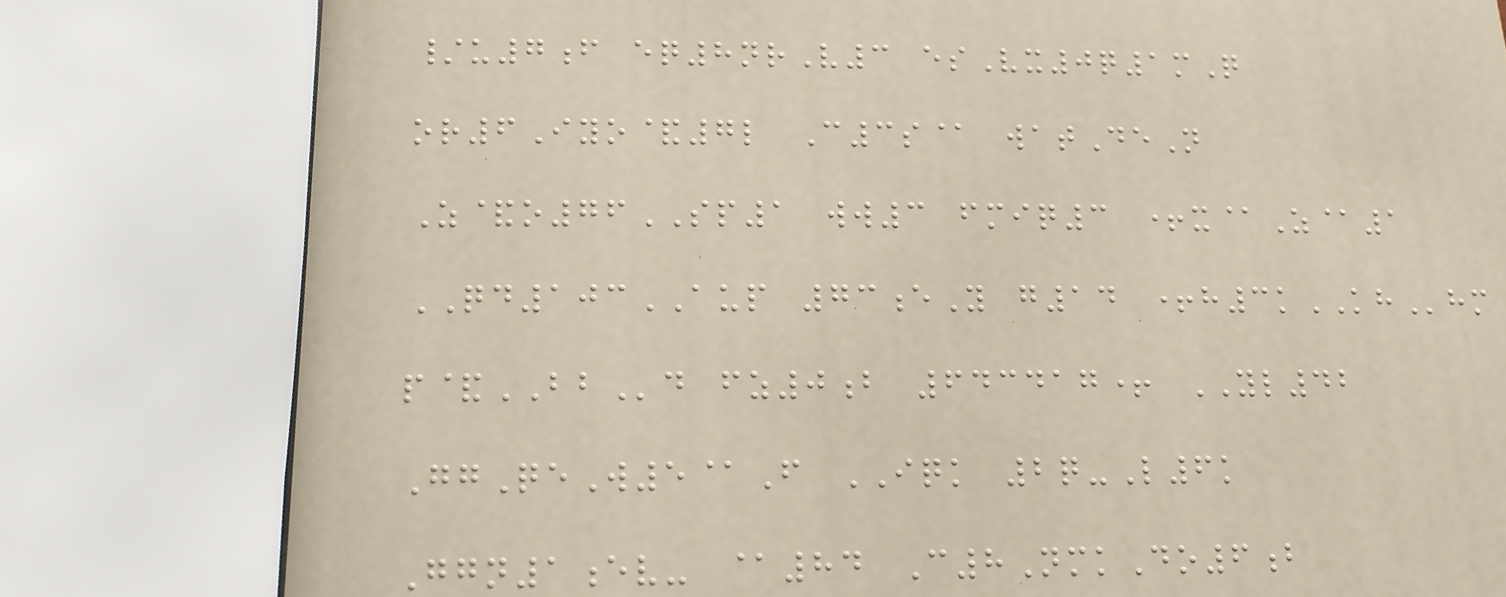/u7f eq8nrV3 esVx0q1mQ
or6Iyo&7l C3s@ watDeN
Z&o76SP1 ww3 fmiq3 +x@Z@1
QD103AUP 73eY g14 +h3kKHhm
p&BBd fz0b 643417+ YL42
GgQeW5@F IQK 2q-L6k
Ggn1ev- @84 C8NmkDo6b
